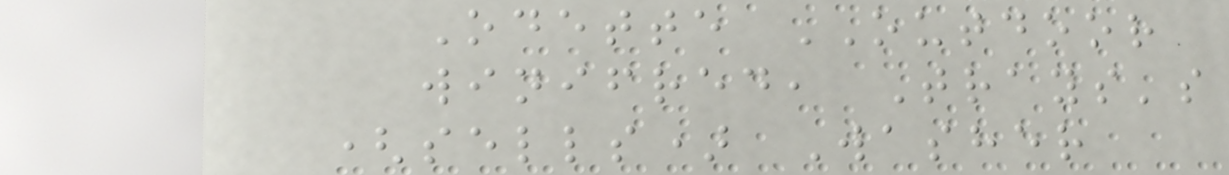Odette OUTDOOR
winifred, Trays's
(sells) Washer
